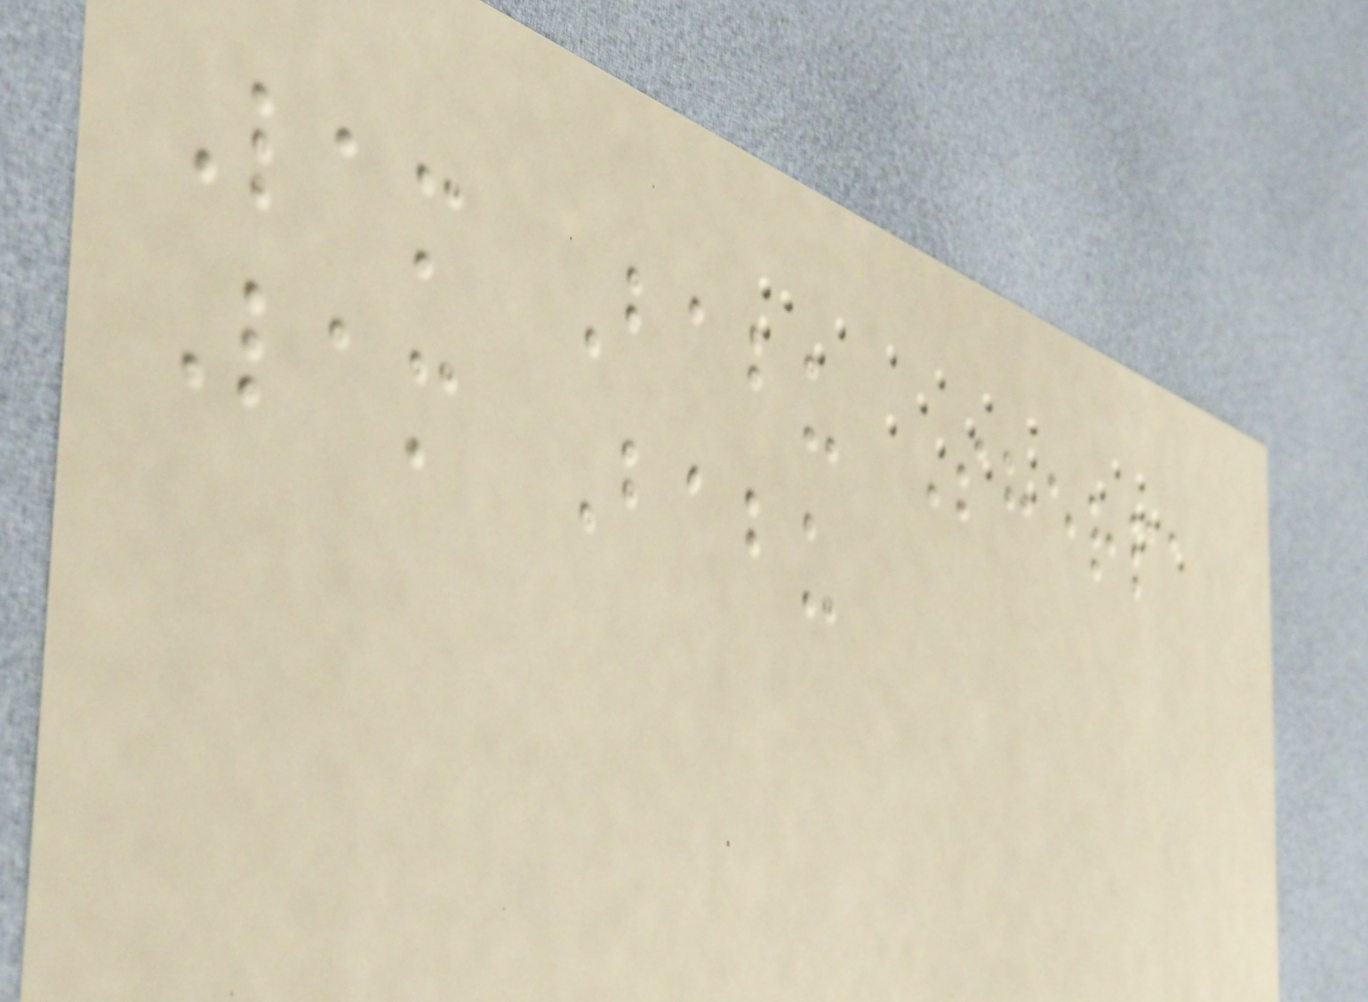Lam Babu Sherpa
Lam Babu
